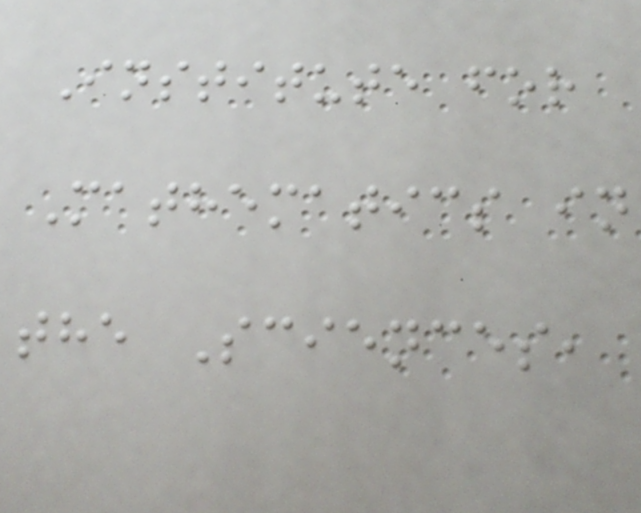Institute for
Mathematics in
the Sciences,
